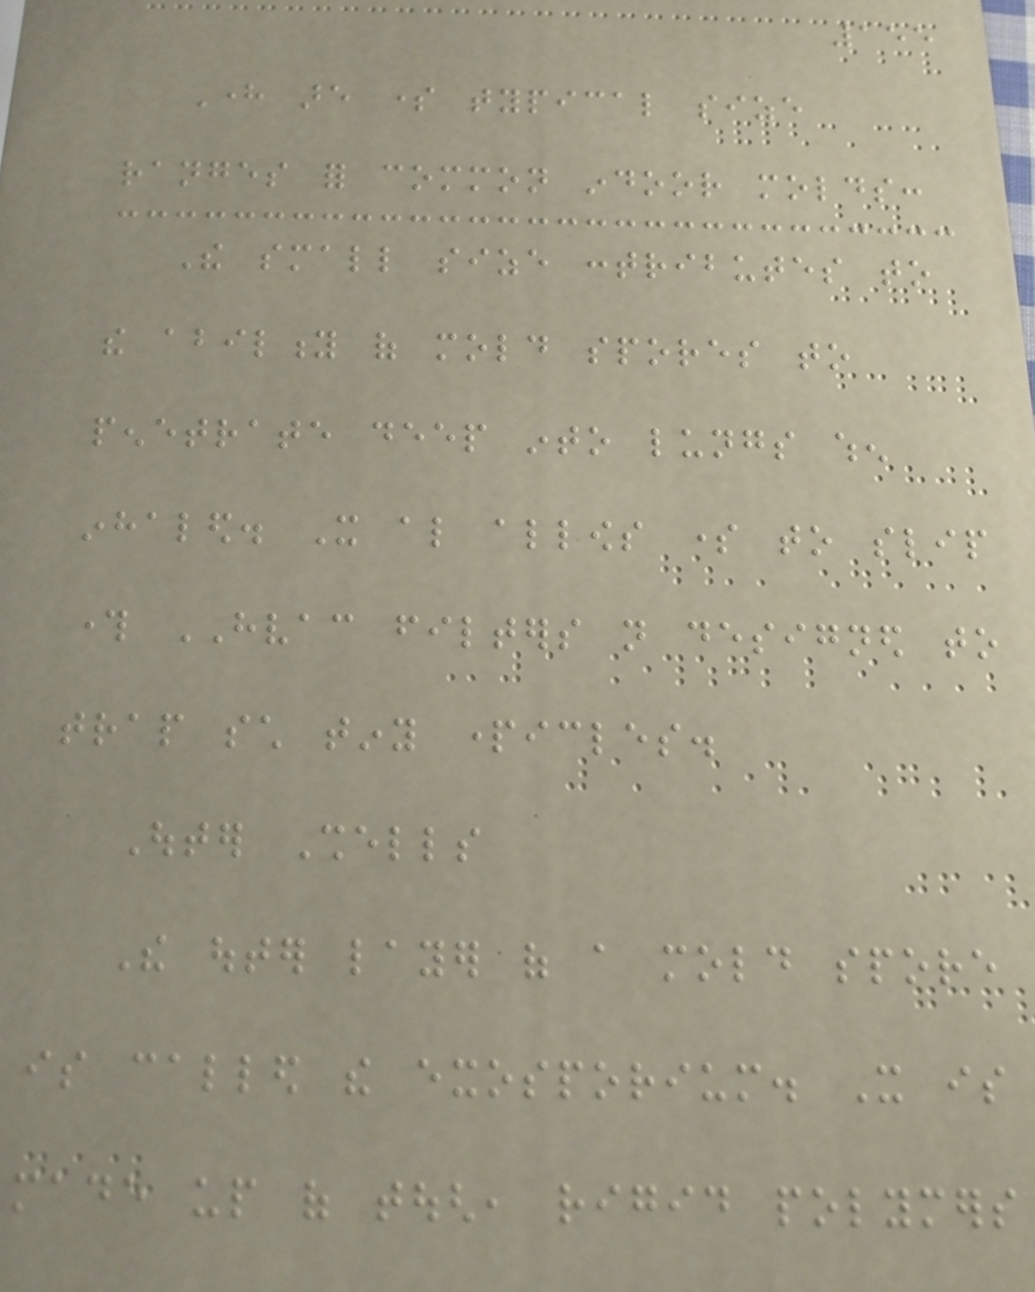155
Here are some typical size
ranges for common indoor molds:
The small size contributes to
the ability of mold spores to
penetrate deep into lungs when
inhaled. It also allows some to slip
through HVAC filters not designed to
trap such tiny particles.
Outer Shells
The outer layer of a mold spore
is called the exosporium. It is
made up of tough, rigid polymers
